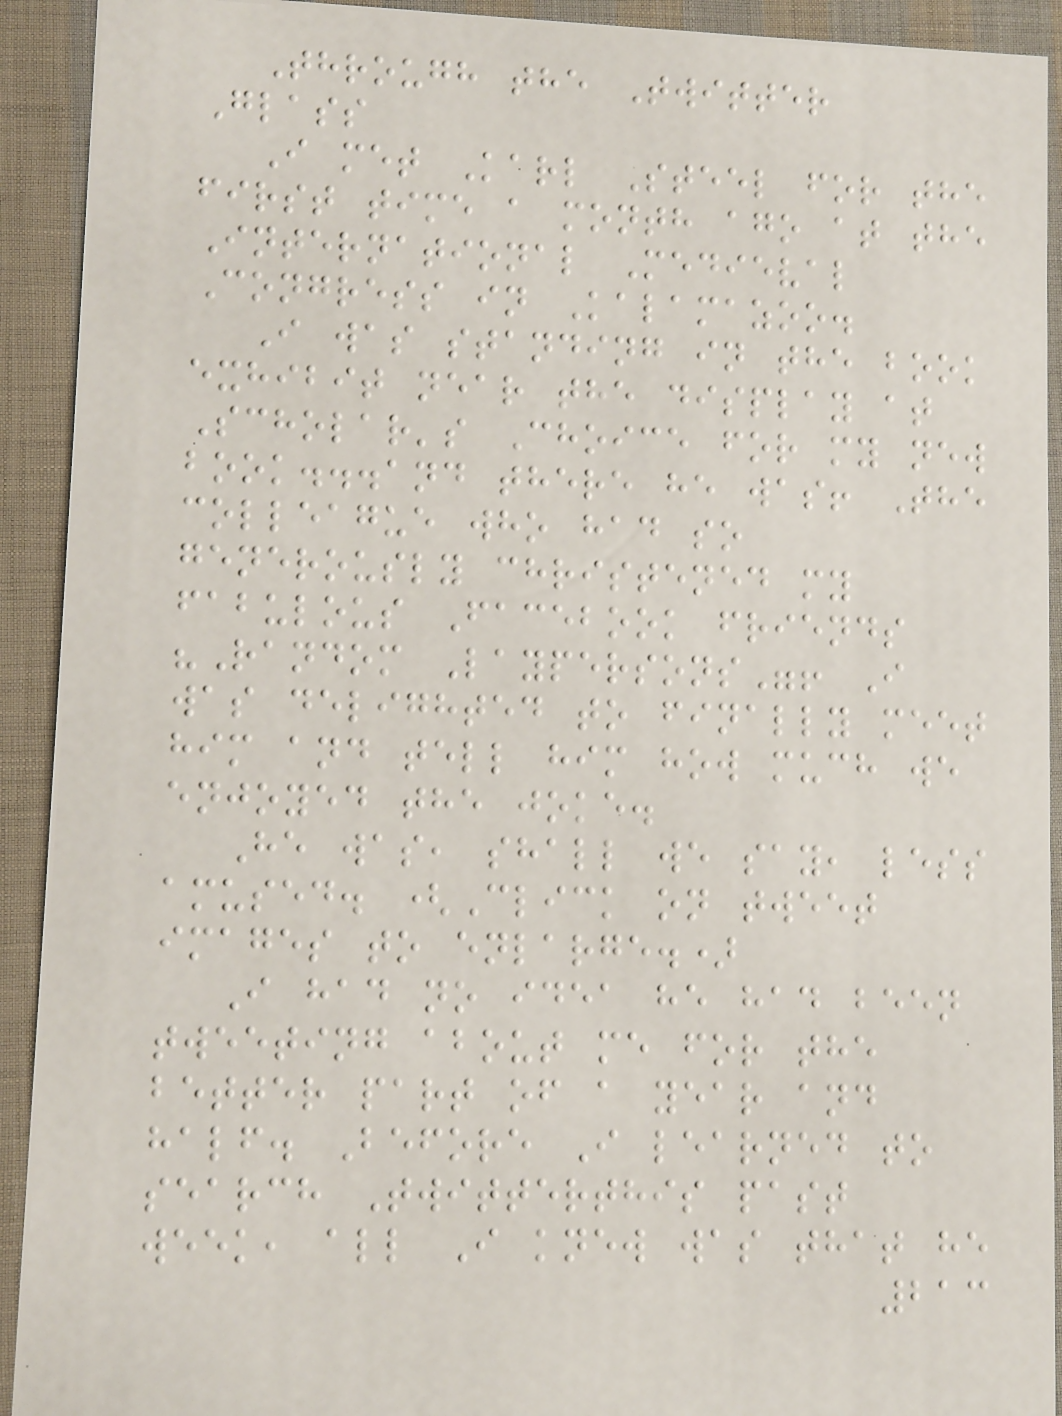Through the Twitter
Glass
I met Karl Steel for the
first time a month ago at the
International Medieval
Congress in Kalamazoo.
I was standing in the book
exhibit near the display at
Scholar's Choice for my new
book...and there he was! The
colleague who had so
generously christened my
fabulous Facebook friends
"Random Laypersons"! I
was delighted to finally meet
him and tell him how much we
enjoyed the joke.
He was, shall we say, less
amused. (Click on tweet
images to enlarge.)
I had no idea he had been
tweeting about me for the
better part of a year and
half. Before I learned to
search Twitterthis past
week, all I knew was that he
213
